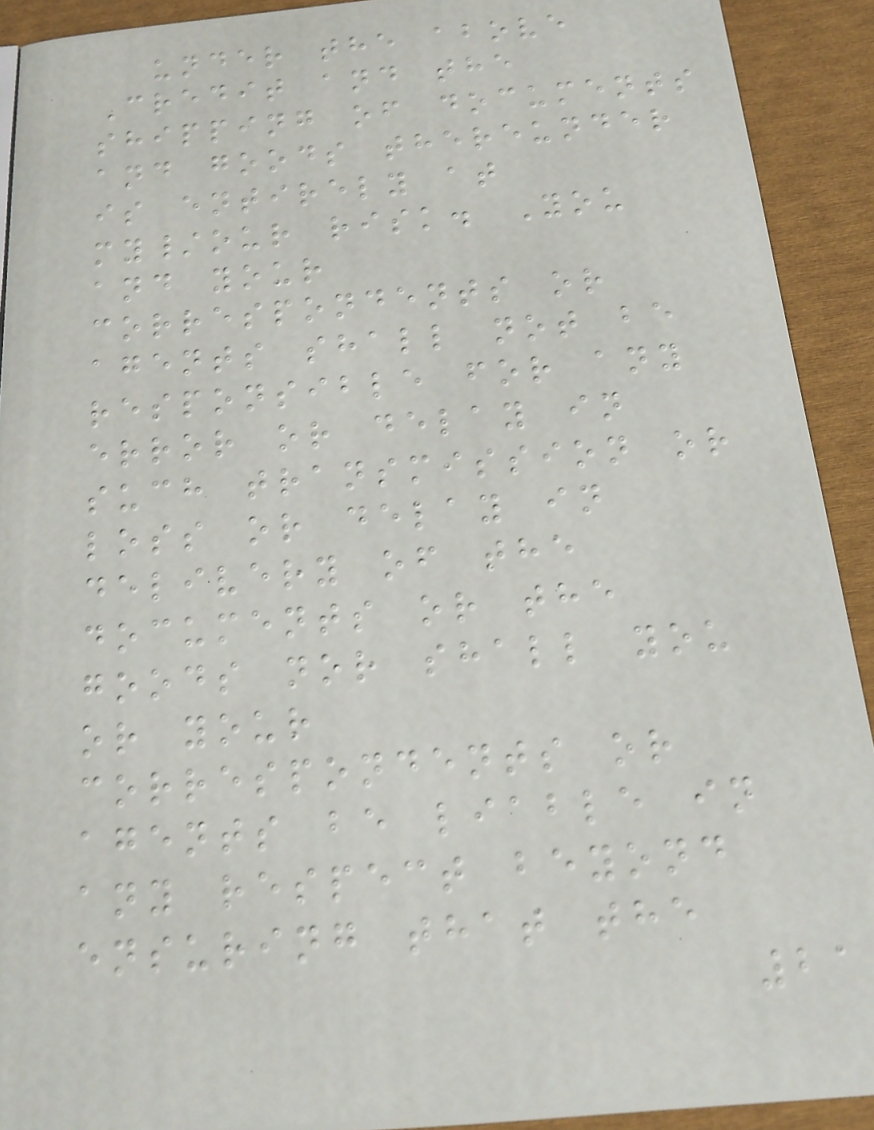under the above
Credit and the
shipping of documents
and goods thereunder
is entirely at
my/our risk. You
and your
correspondents or
agents shall not be
responsible for any
error or delay in
such transmission or
loss or delay in
delivery of the
documents or the
goods nor shall you
or your
correspondents or
agents be liable in
any respect beyond
ensuring that the
21
